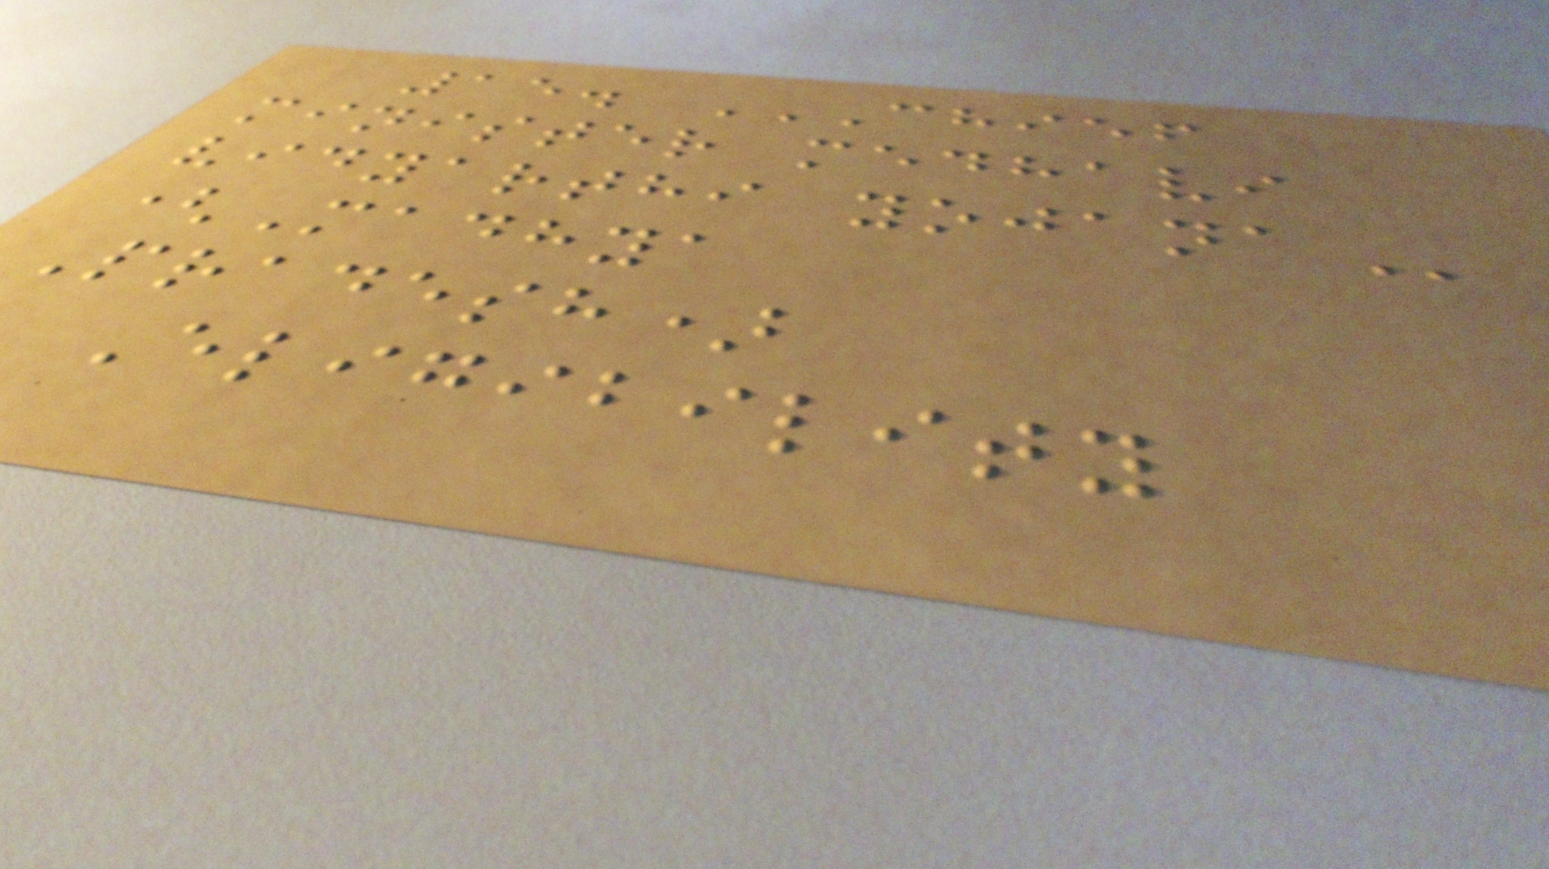15. CHIEF
MINISTER MEDHAVI
VIDYARTHI YOJANA
(Madhya
Pradesh)
Eligibility
